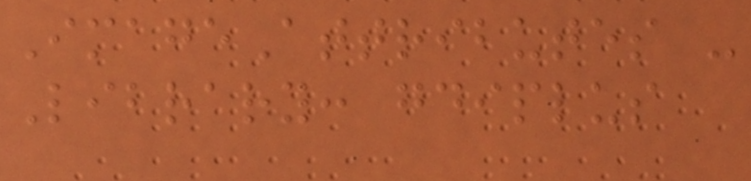ImageAttributes -
Library: gdiplus
